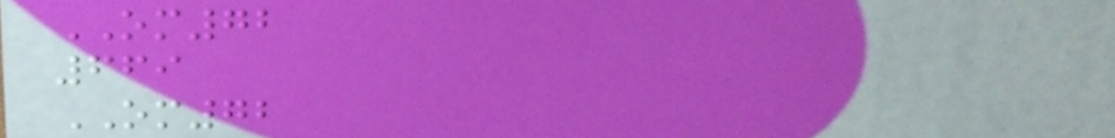OM72
669
OM72
